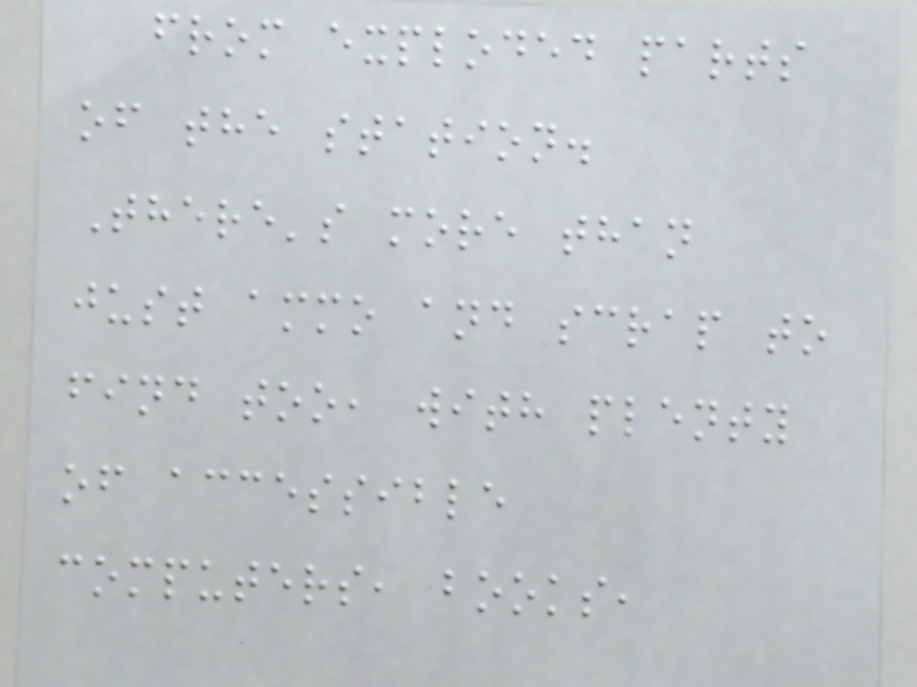from exploded parts
of the station.
There's more than
just ammo and scrap to
find too, with plenty
of accessible
computers, books,
